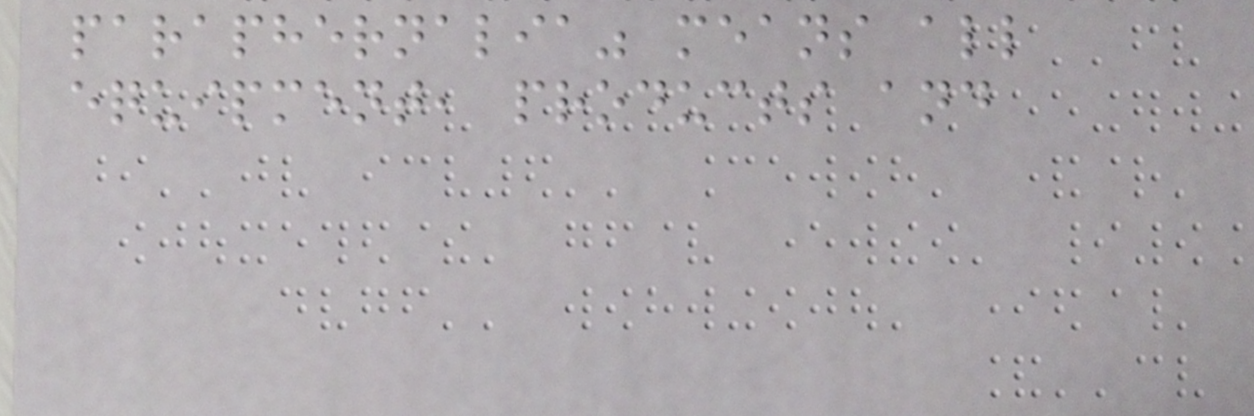paraphernalia" means all
equipment, products and
